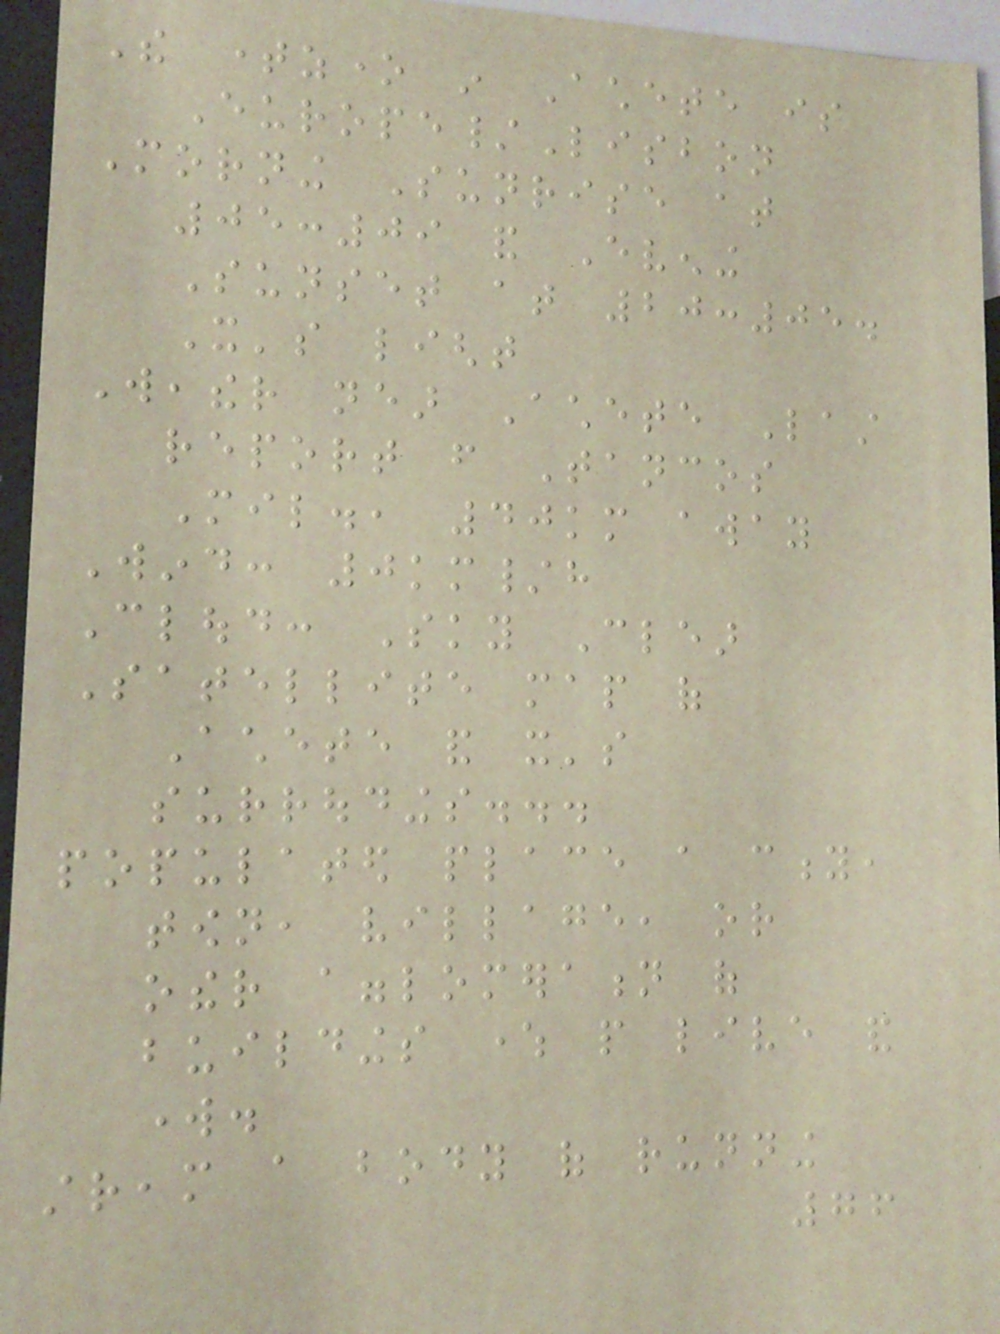The timezone in Achete is
Europe/Lisbon
Morning Sunrise at
05:09 and Evening
Sunset at 20:05.
It's light
Weather near Achete Last
report from Tancos
Mil., 40km away
Wind: 0km/h
Cloud: Sky Clear
Satellite map of
Achete and it's
surroudings...
populated place a city,
town, village, or
other agglomeration of
buildings where people live and
work.
stream a body of running
76
